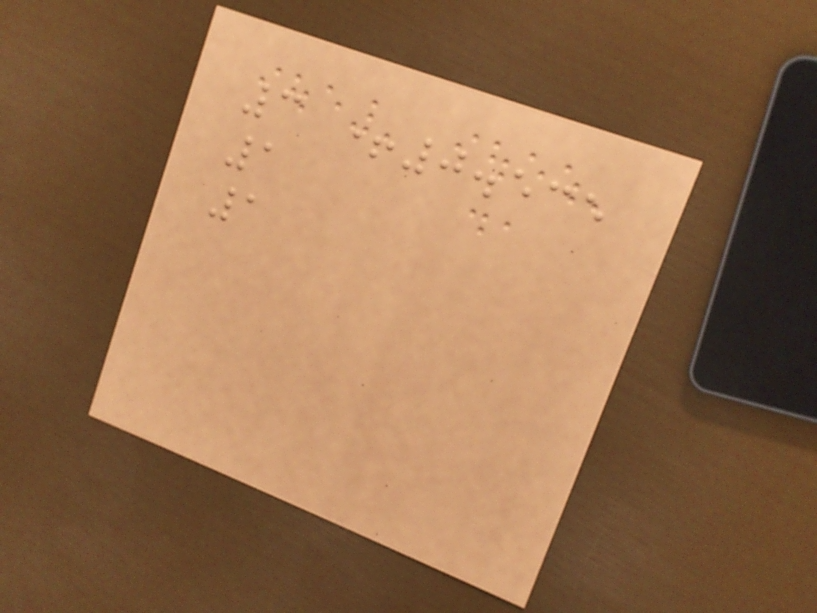3 +0.535
1
1
